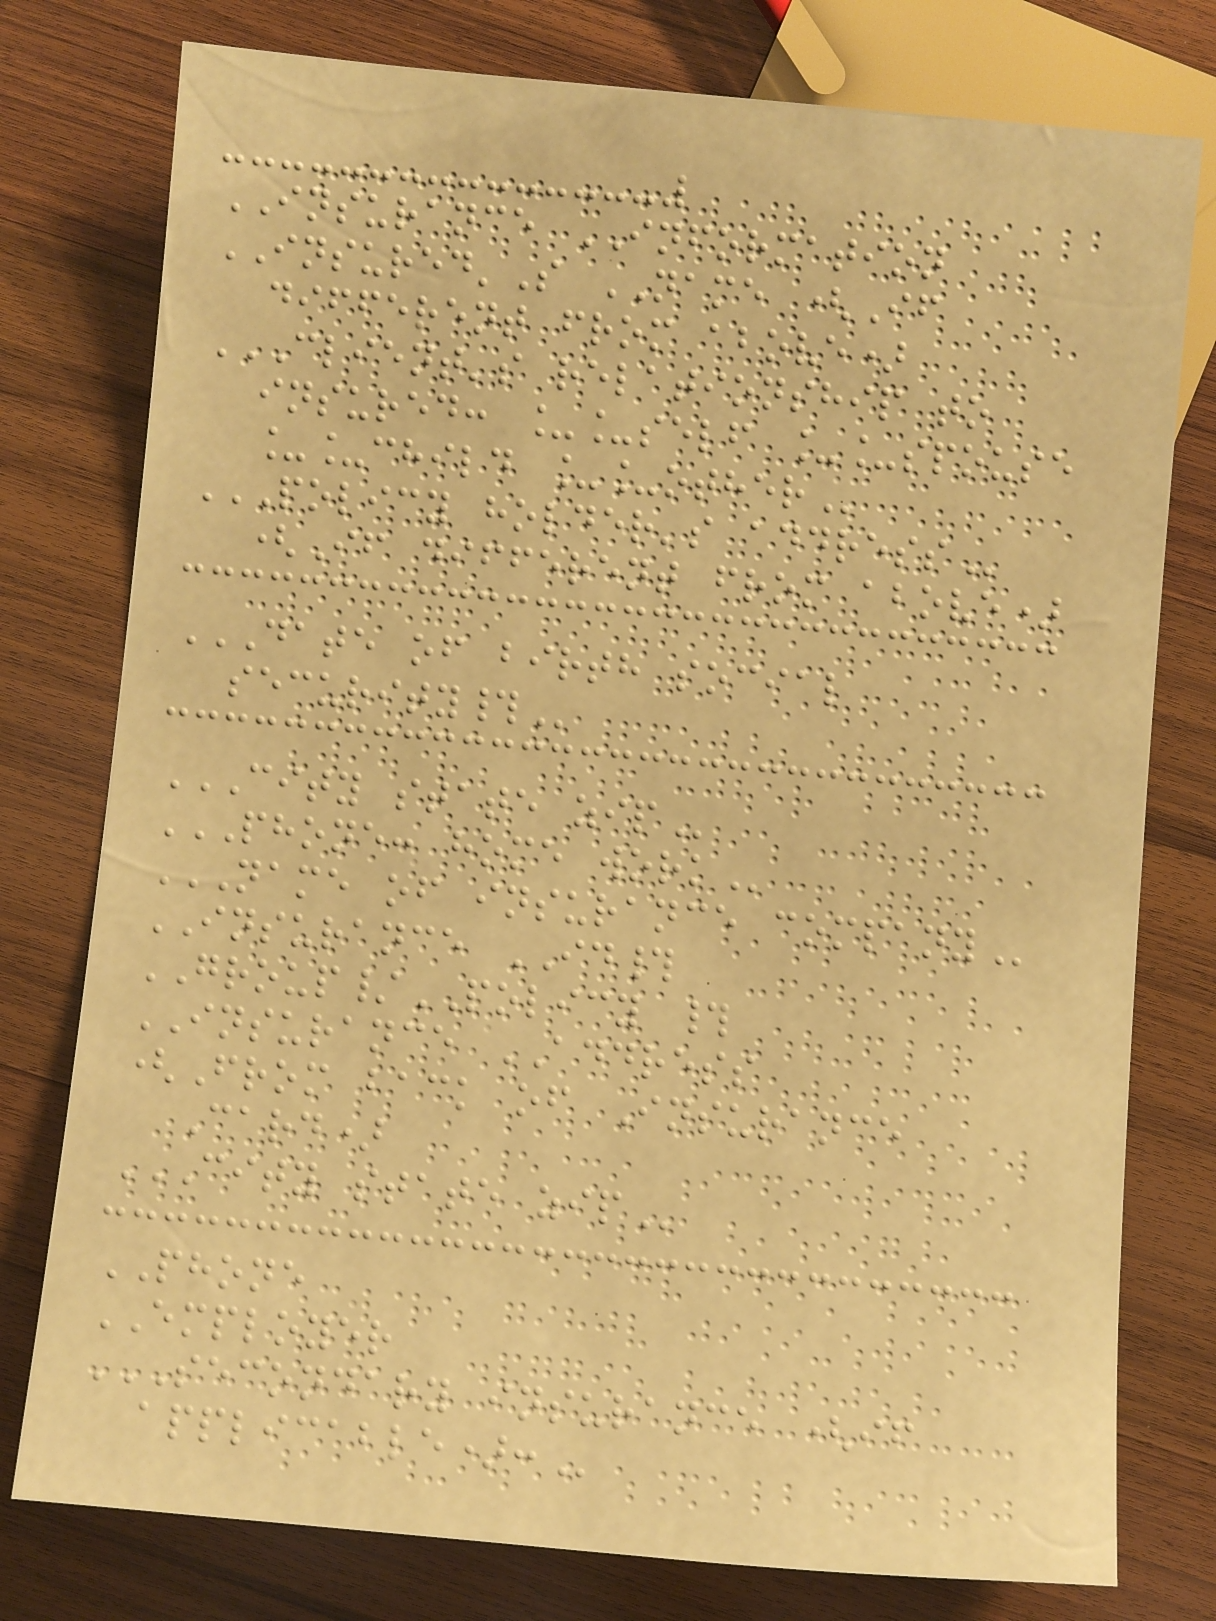INSURANCE INFORMATION
INSURED'S NAME (If
different from above)
CLIENT'S RELATIONSHIP TO
INSURED: __SELF __SPOUSE
__CHILD __OTHER
POLICY HOLDER'S ADDRESS
(If different from above)
DATE OF BIRTH SOCIAL
SECURITY#
CITY STATE ZIP
PHONE: HOME WORK
NAME OF INSURANCE COMPANY
INSURANCE ID#
GROUP/POLICY #
INSURANCE ADDRESS
(From back of Insurance
Card)
CITY STATE ZIP
PHONE
EMPLOYER
SECONDARY INSURANCE (IF
APPLICABLE):
